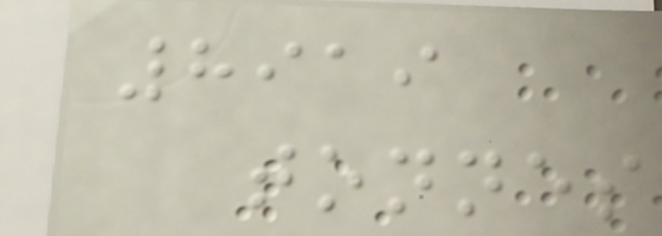8919
tonnes
